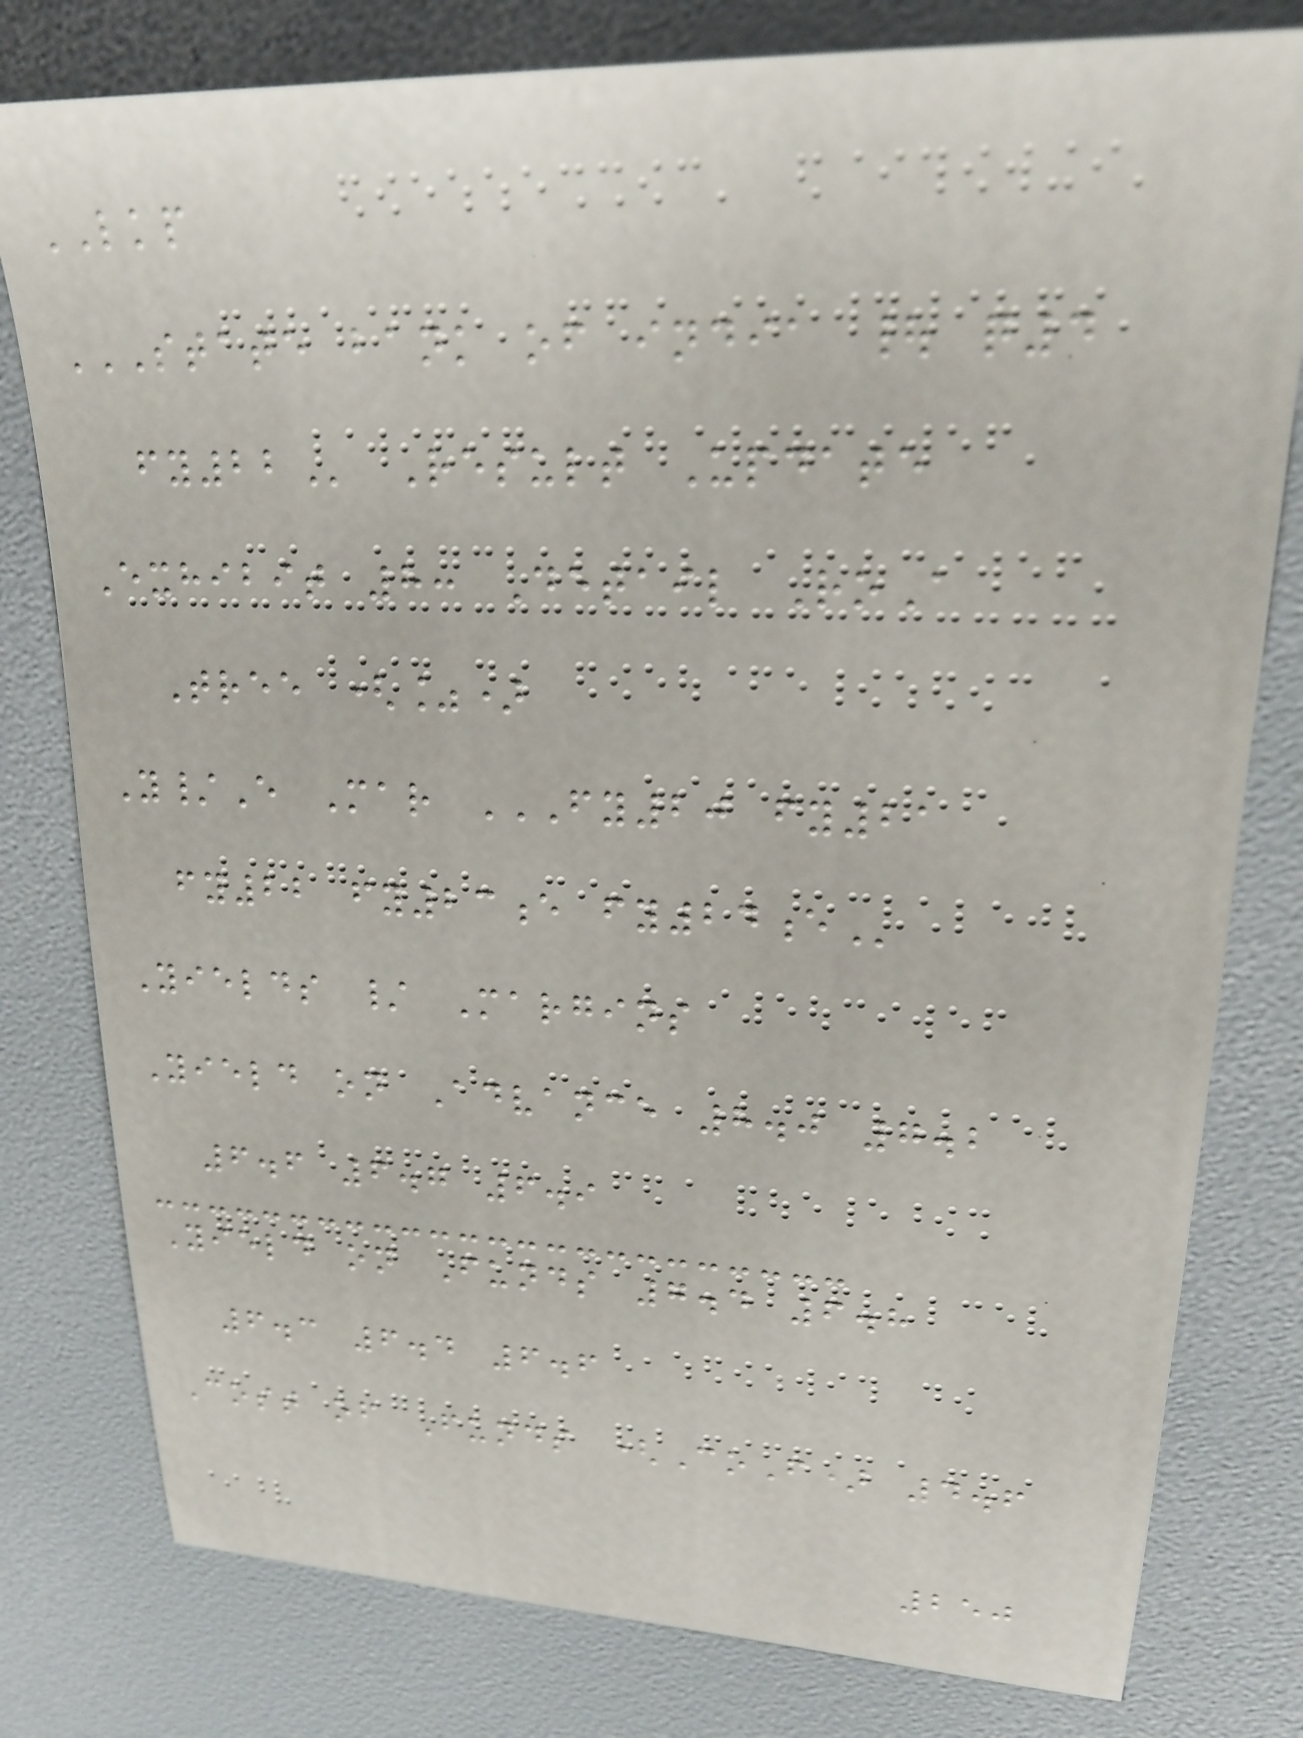LKP
STATE BANK OF INDIA | Q4
FY22 Result Update
Exhibit 8: Detail RoA
Tree (%)
Y/E Mar FY20 FY21
FY22 FY23E FY24E
Yields / Margins
Yield on Advance 8.0 7.2
6.6 6.7 6.9
Yield on Funds 7.4 6.8
6.3 6.4 6.6
Cost of Funds (CoF) 4.6
250
